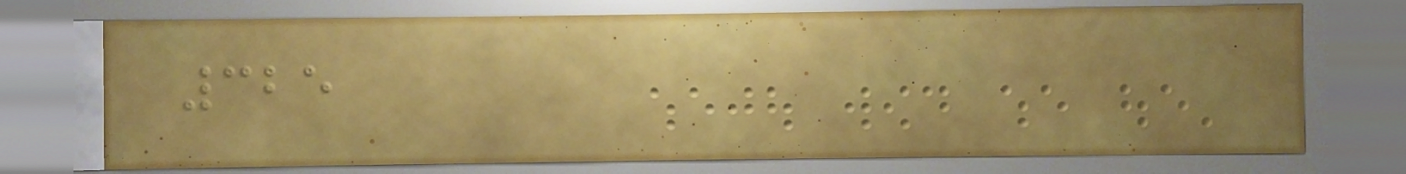325
